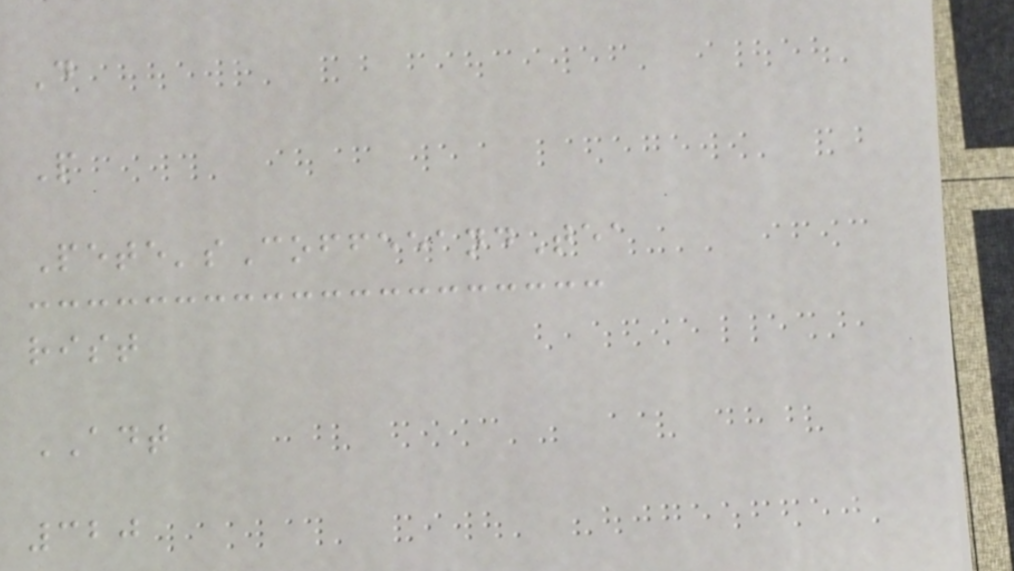D
P
Pete'sCoffeeandTea
rist
ADT
320
